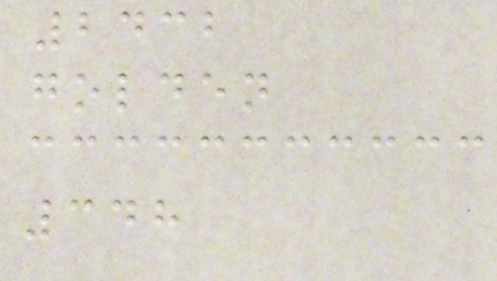2432
golden
348
